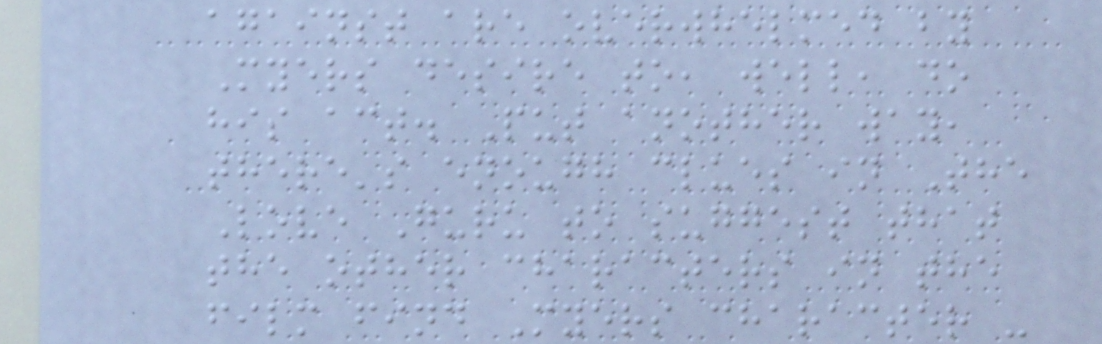against are overwhelmed by
Myers desire to, well, do
his act. Put another way,
there's enough clues in The
Love Guru to suggest that
the other characters in the
film find Myers character -
